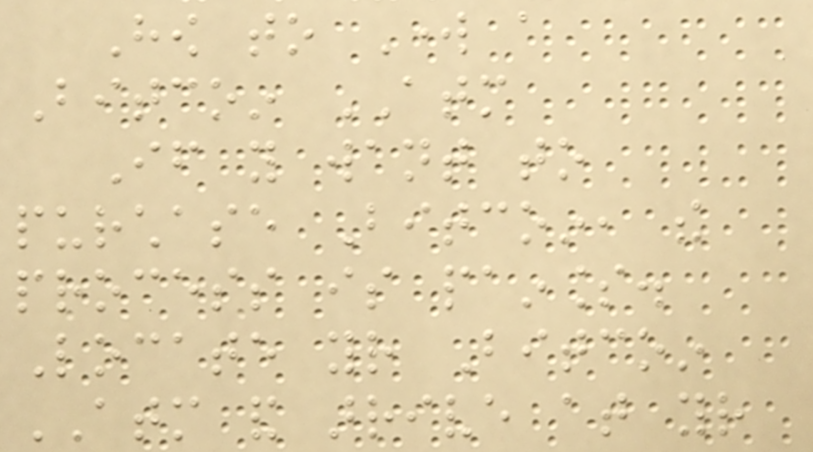How to Work a
Bitcoin ATM
If you want to
purchase Bitcoin, the
process is painless.
Locate your Bitcoin
ATM and arrive at your
